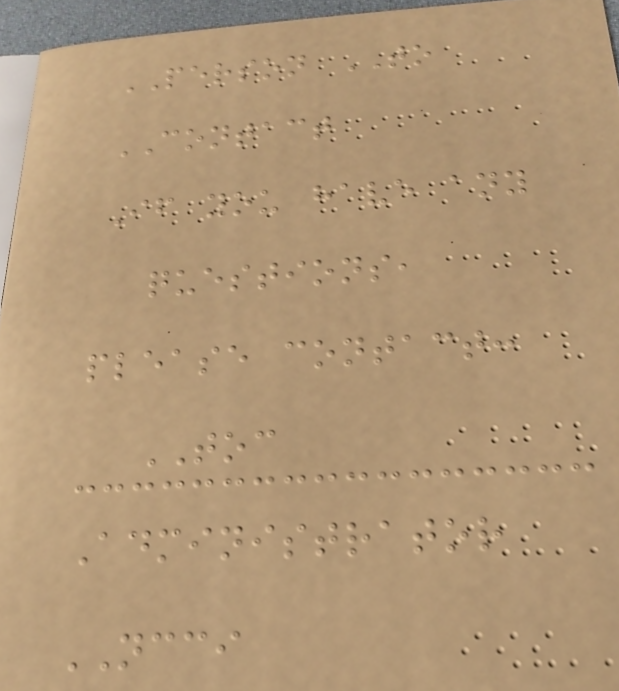PERSON TO
CONTACT
If you have any
questions,
please contact:
TOC
Administrator
NCCI
